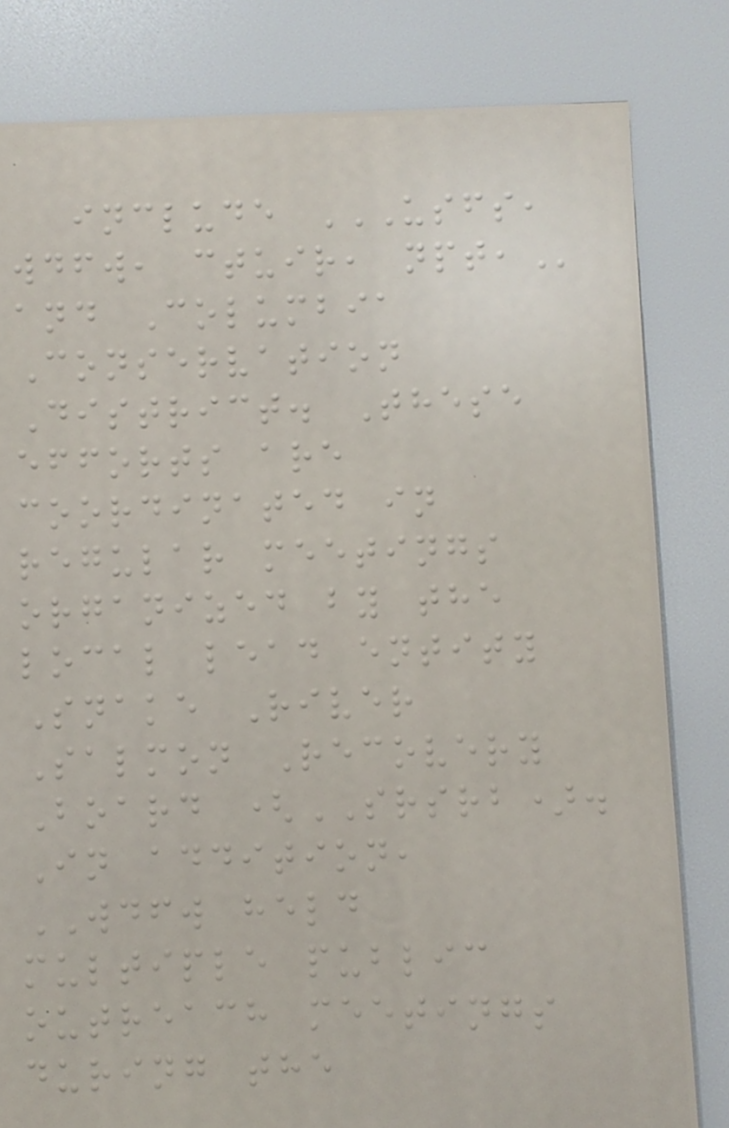include USFS,
WDFW, CTUIR, NPT,
and Columbia
Conservation
District. These
efforts are
coordinated in
regular meetings
organized by the
local lead entity
Snake River
Salmon Recovery
Board (SRSRB).
In addition,
WDFW held
multiple public
outreach meetings
during the
